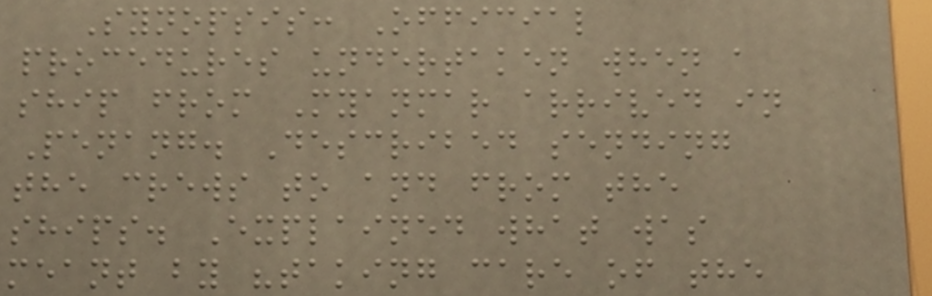Synopsis: Official
procedures undertaken when a
ship from Myanmar arrived in
Penang. Described sending
the crews to and from the
ships. Explained what was
meant by "taking care of the
